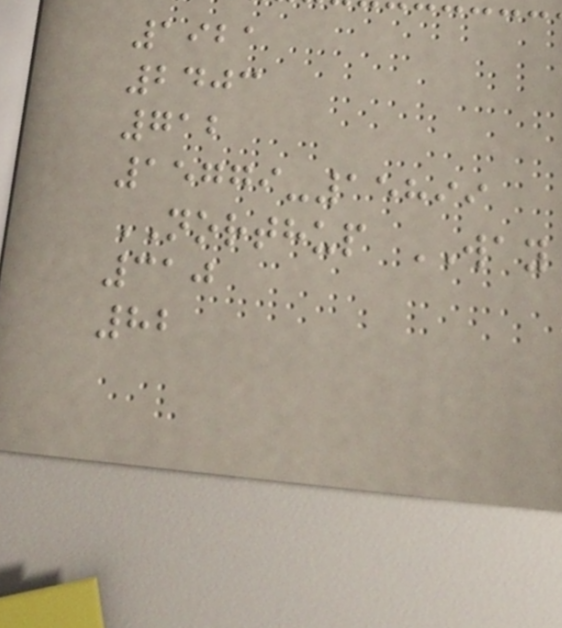1921
2403
712
15779-15899
NORTHUP WAY
310
82
